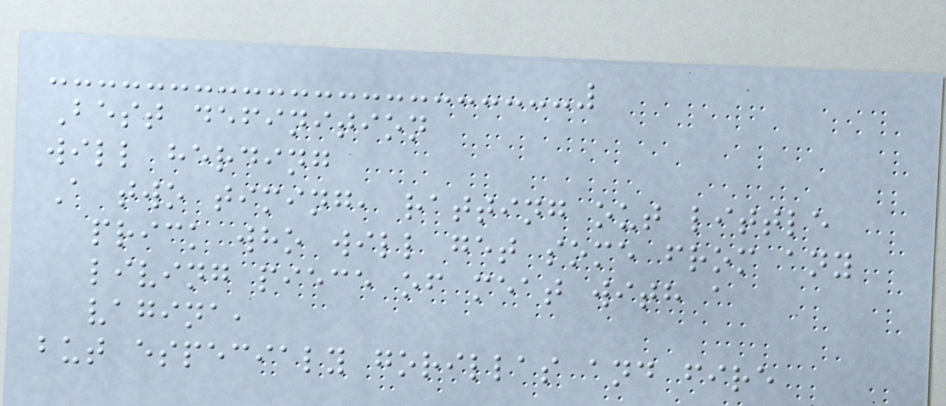Best definition
will herding
A two timing, ratting out little
prick who will get some from any
living piece of meat with a
vagina,
but especialy gorillas and fire
